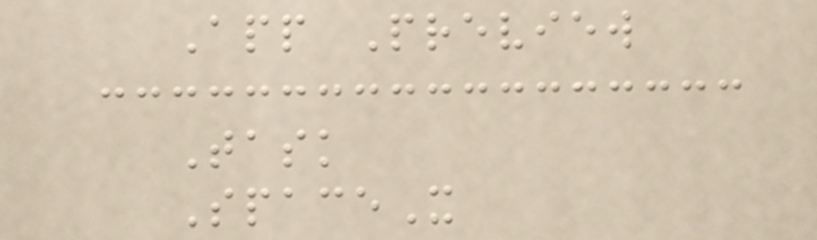App Preview
Task
SpaceX
